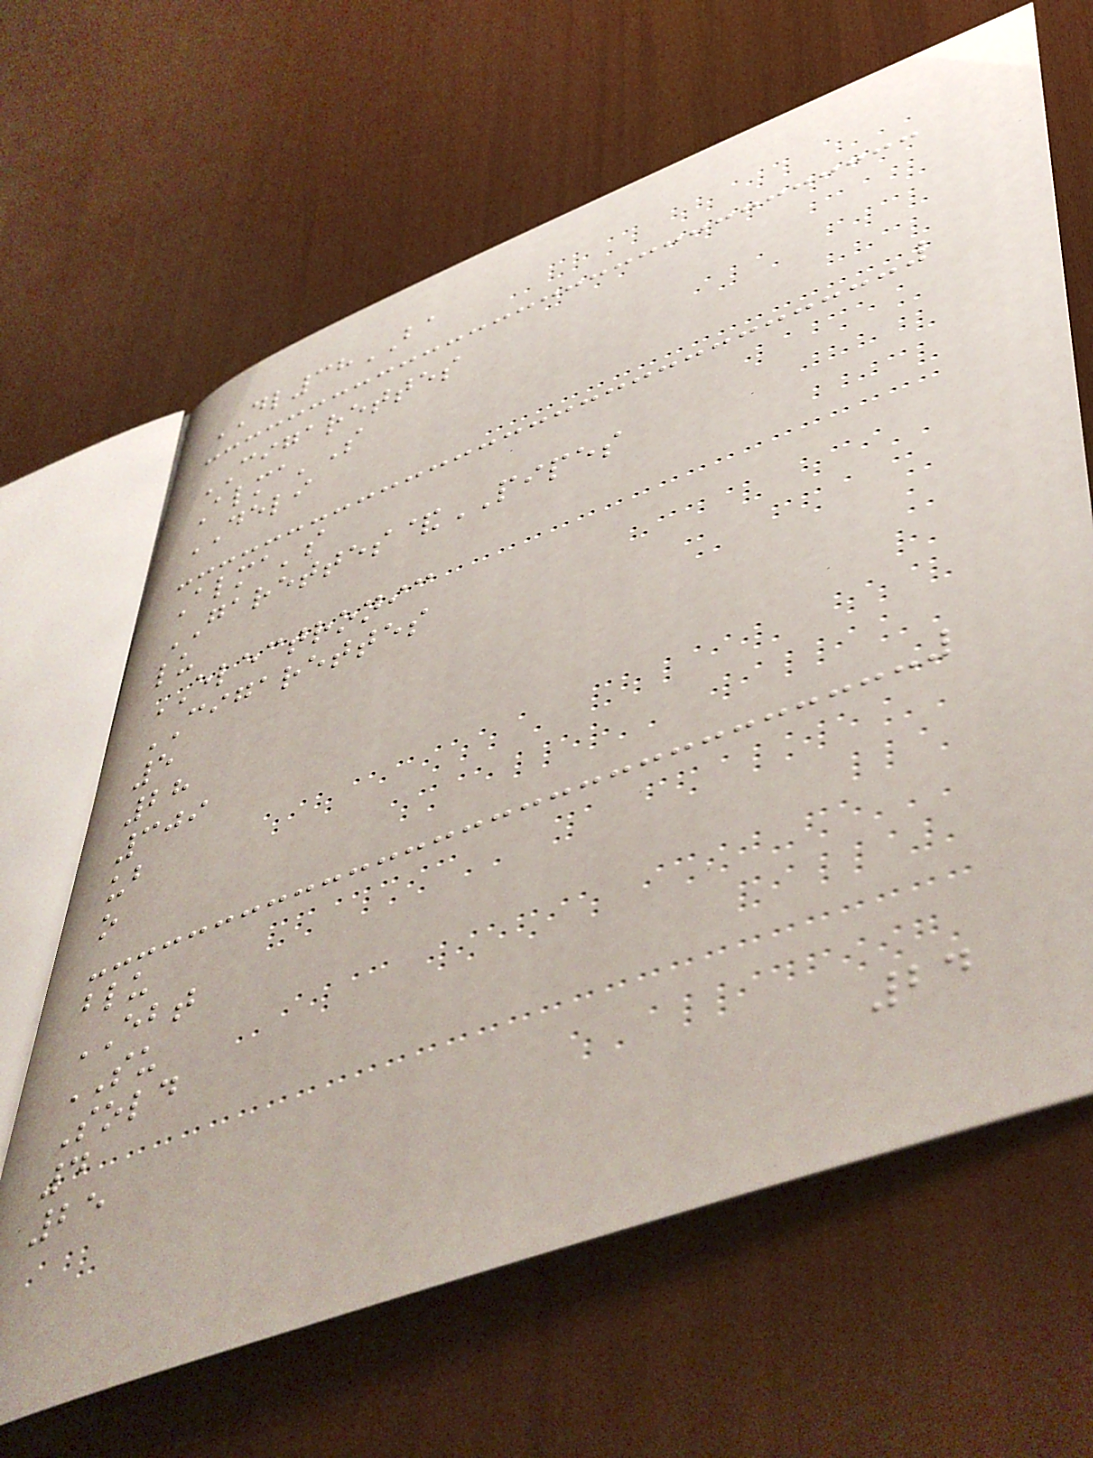DL38BA
CIGARETTES
Alma'S
DELI
Alma's
GARETTES&PIPES
lu
ELECTRONIC
CIGARETTES
5
28
309
ub
o
blu
EBT
SU
Sold
4
25
24
